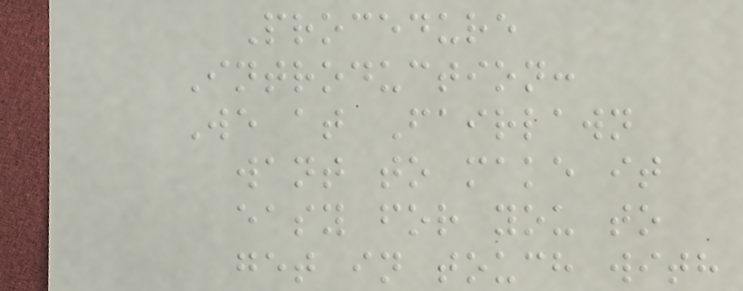Procedure
Introduction:
We at Fairlawn
want to make it
easy for you to
get in touch with
